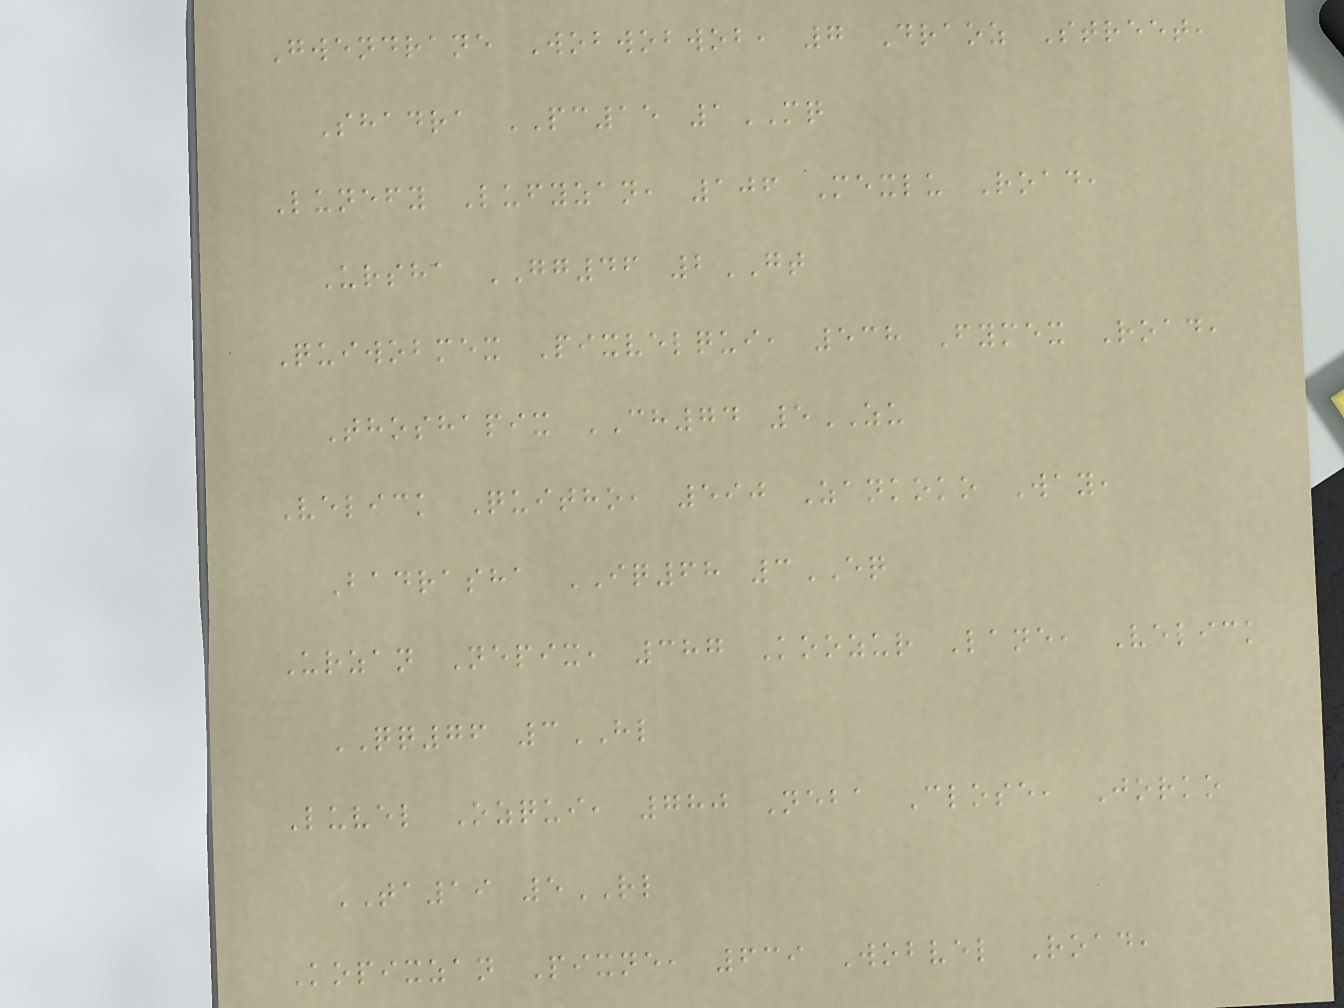Gwendrane Wobwobwob, 7 Draoz Street,
Shadra PC15 1MQ
Lunefy Lufyzan, 106 Mexlu Road,
Ursha GG46 2GT
Quiwobmex Pixvelqui, 538 Fymex Road,
Thoshapix CH74 5ZU
Velick Quitho, 590 Zankoko Way,
Badrasha IQ68 3EQ
Urzan Nepix, 387 Koozur Lane, Velick
QQ76 3HL
Luvel Ozqui, 780 Neba Close, Jorko
TA19 5RL
Kopixzan Pixne, 639 Wobvel Road,
